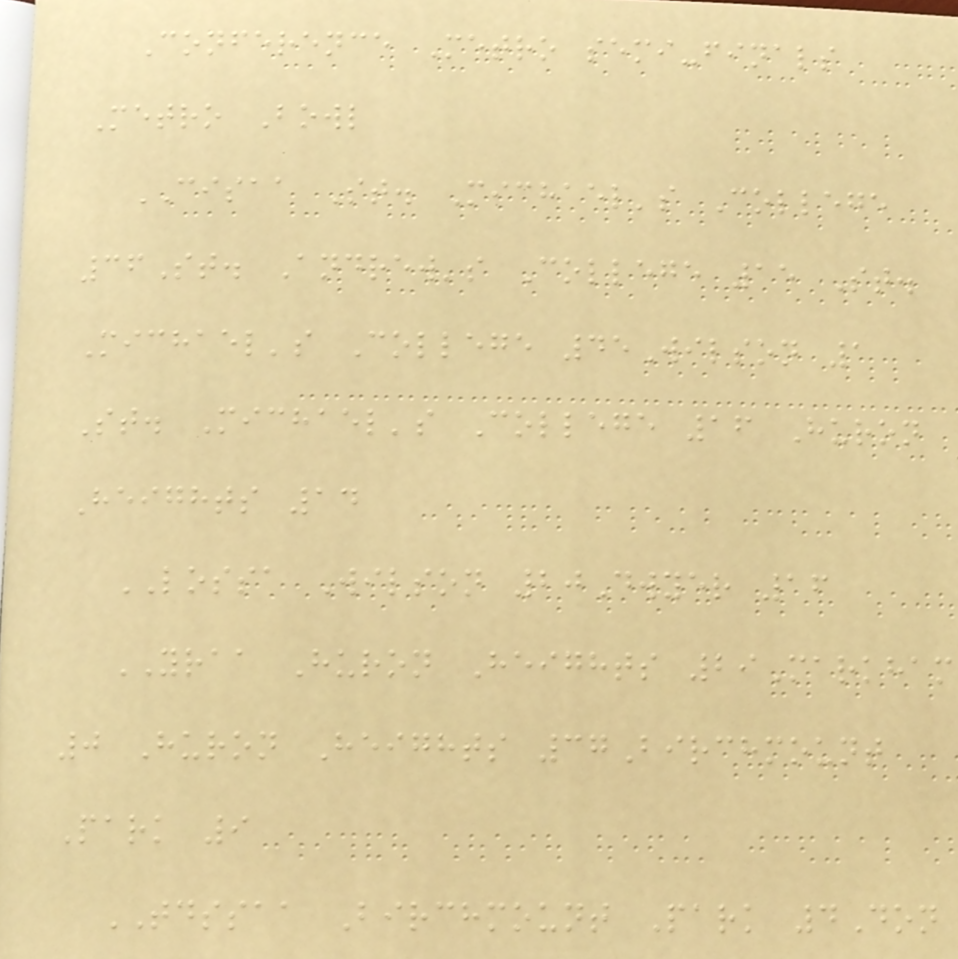Conference Metro semi-finals
Metro Bowl
CISAA St. Michael's College
36St. Andrew's College 15 St.
Michael's College 45Wilson 1
St. Michael's College 16 Huron
Heights 14
LOSSA Wilson 20Dwyer 16
YRAA Huron Heights 29Markham
0 Huron Heights 37Birchmount
Park 9
TDSSAA Birchmount Park 4Don
